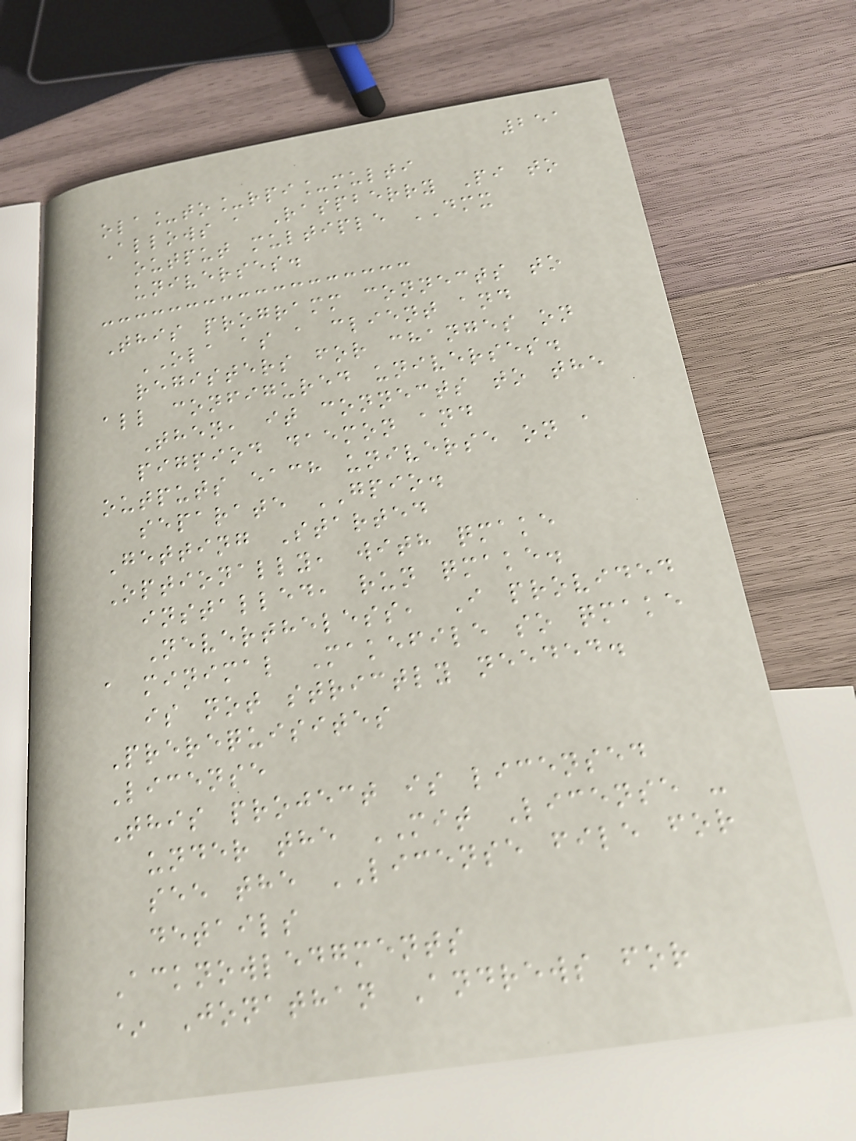251
ola_to_rpi_multi
Allows a Raspberry Pi to
output multiple DMX
universes.
This programm connects to
OLA as a client and
registers for changes on
all configured universes.
Then, it connects to the
pigpiod daemon and
outputs each universe on a
separate GPIO.
Getting Started
Optionally, with qmake
installed, run qmake.
Nevertheless, I provided
a minimal Makefile so qmake
is not strictly needed.
Prerequisites
License
This project is licensed
under the MIT License -
see the LICENSE file for
details
Acknowledgments
* Jonathan Andrews for
